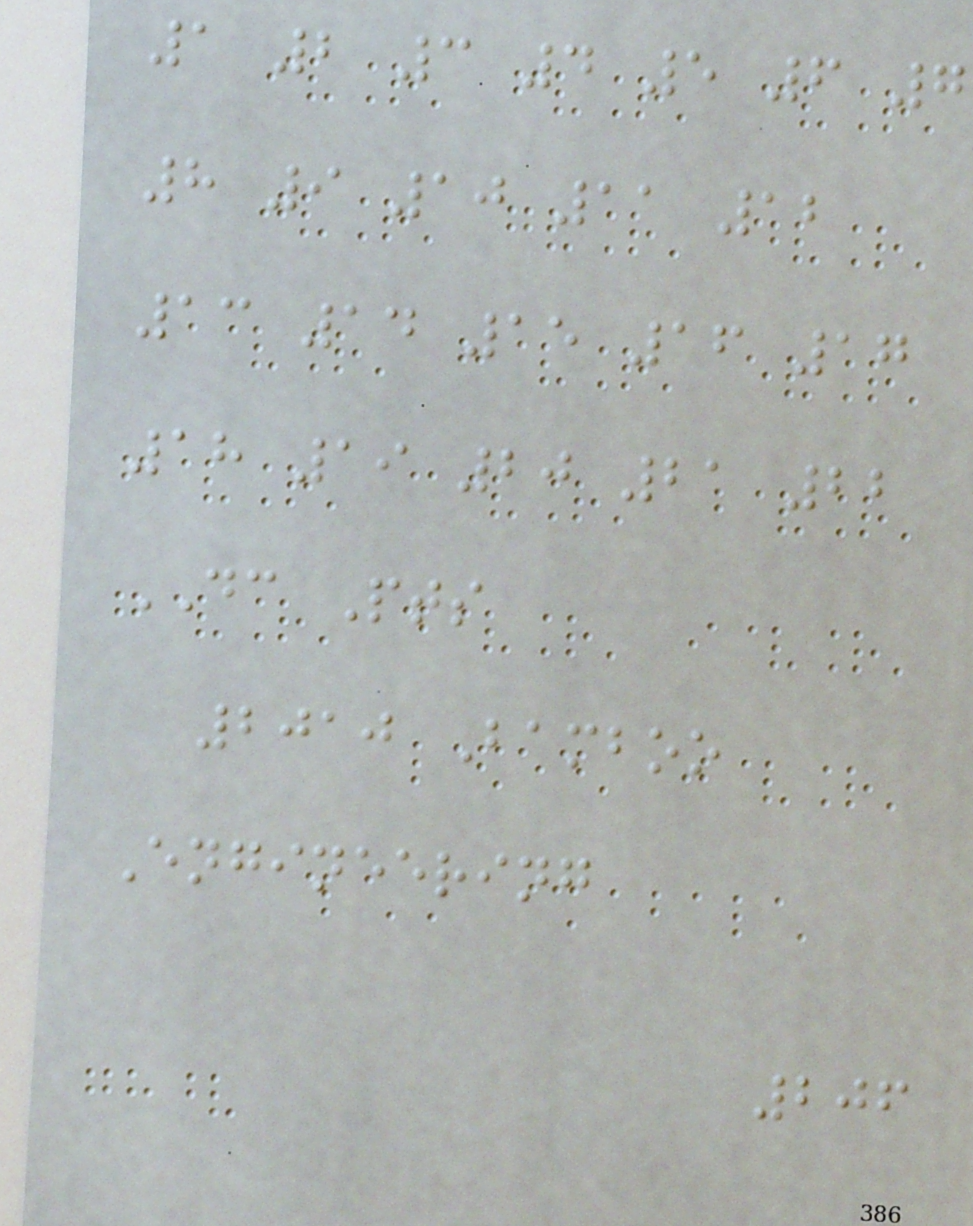1 2 3 4 5 6 7
8 9 10 11 12
13 14 15 16 17
18 19 20 21 22
DC Pts
2010 Bamboo
Engineering
206
